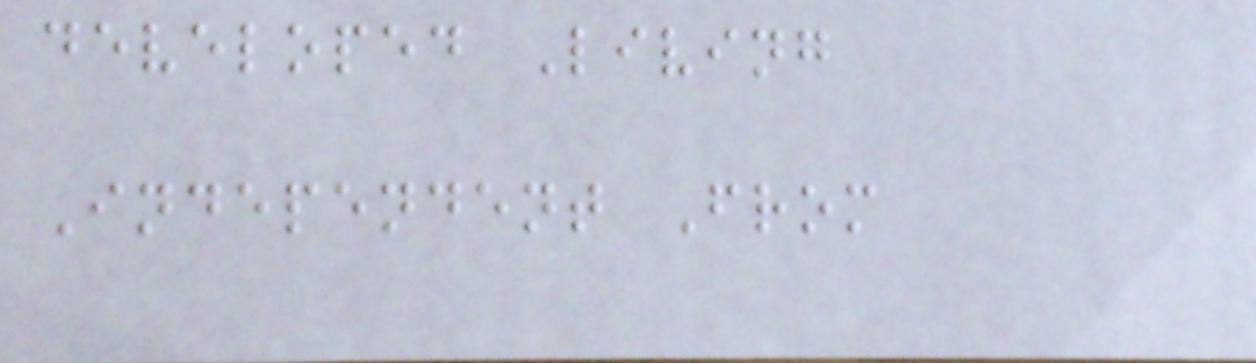developed Living
Independent From
